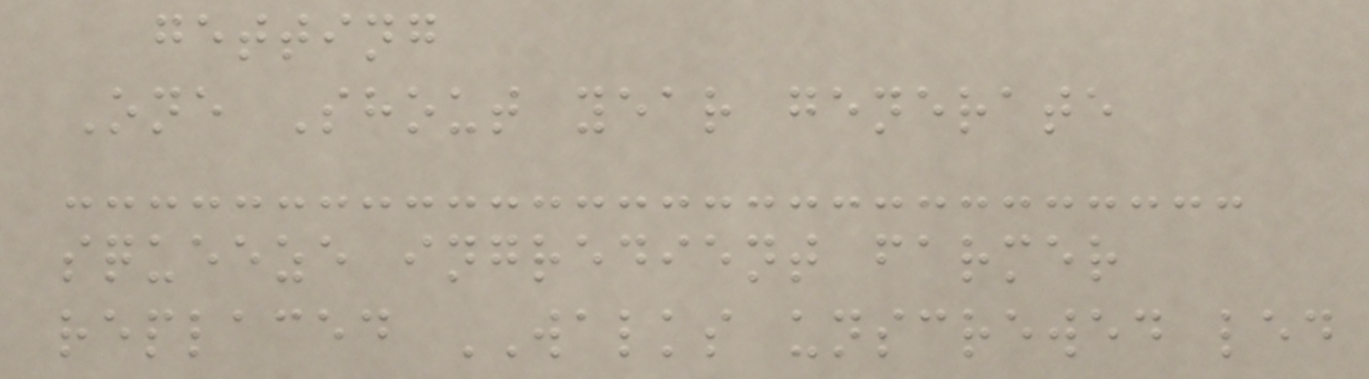getting
One Shout year generate
squeeze ingredient farmer
replaced WALKS unscrewed led
